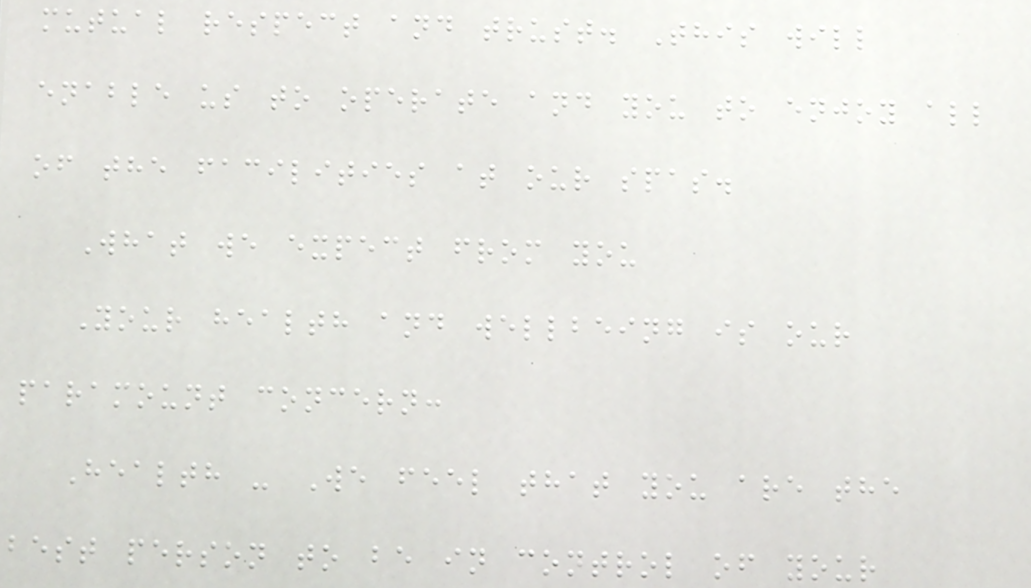mutual respect and trust. This will
enable us to operate and you to enjoy all
of the facilities at our spas.
What we expect from you
Your health and wellbeing is our
paramount concern:
Health - We feel that you are the
best person to be in control of your
